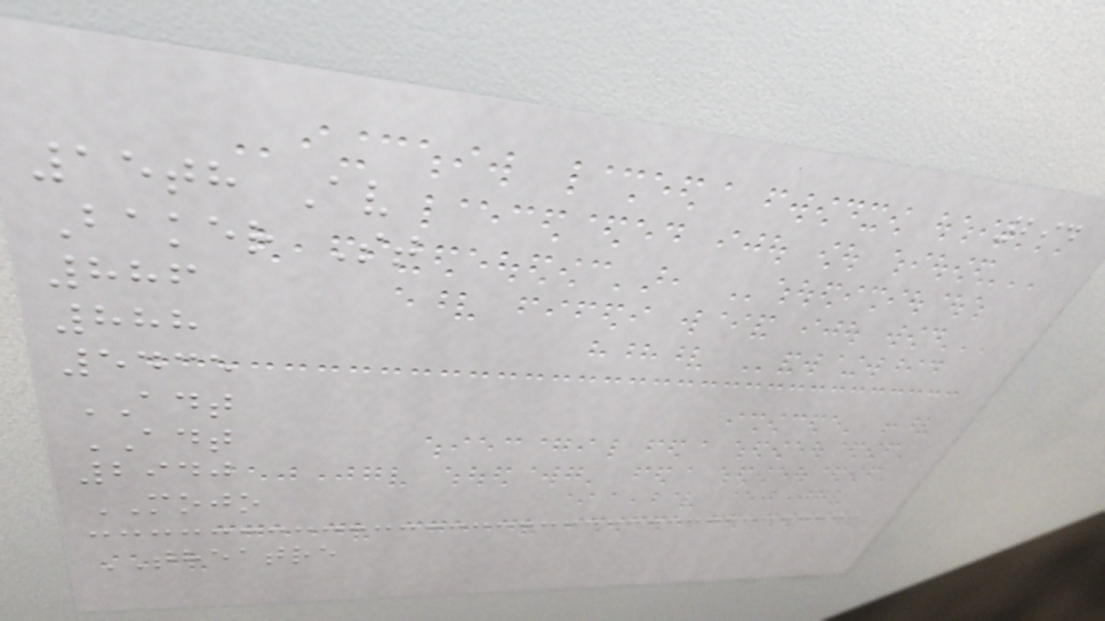294
15th Av
Baker St
886
888
5435
ADT
ADT
2940
MOJO
THEATRE
